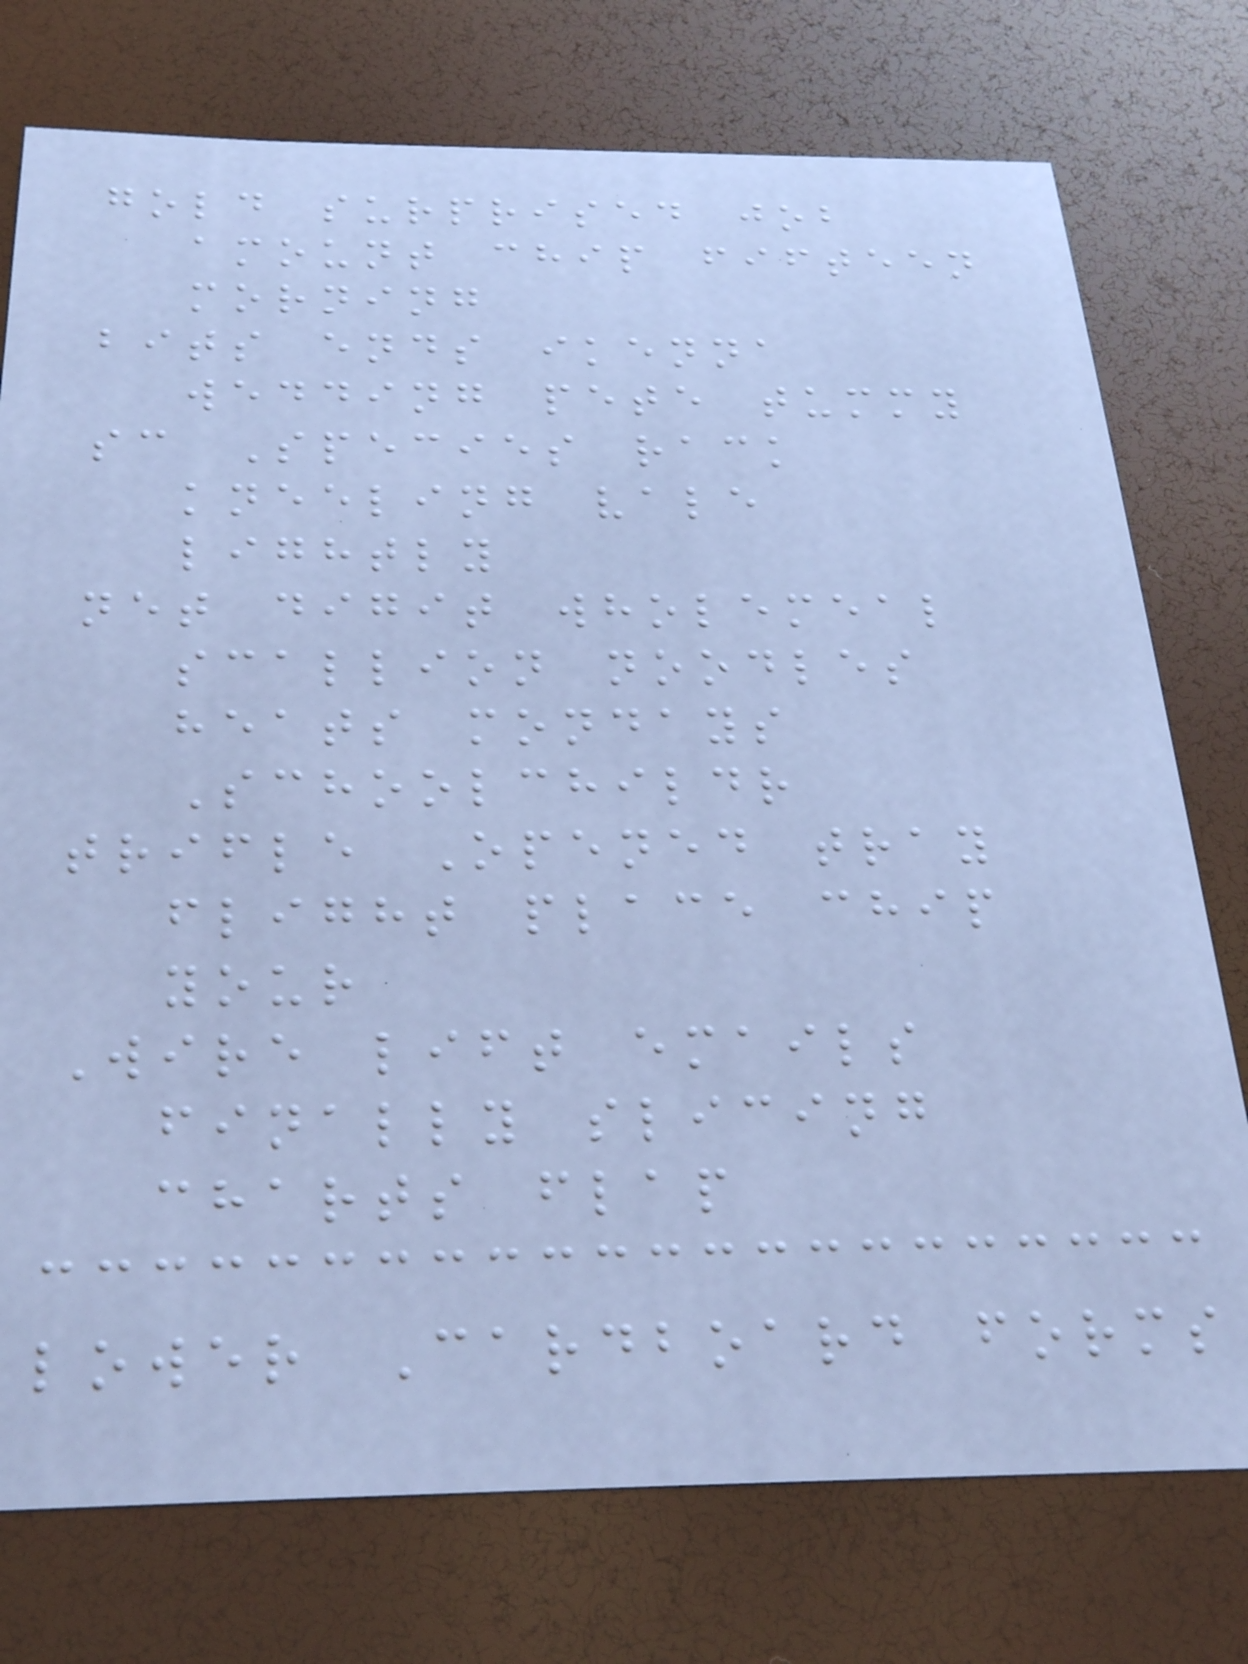gold surprised job
amount chip fifteen
morning
bits ends ikenna
wedding pete tummy
sc Species rack
kneeling vale
lightly
net digit wholemeal
scallion noodles
heats mondays
Schoolchildr
trifle Opened tray
flight place chip
your
Wire lift emails
finally slicing
charts flap
lower Cardboard forms
